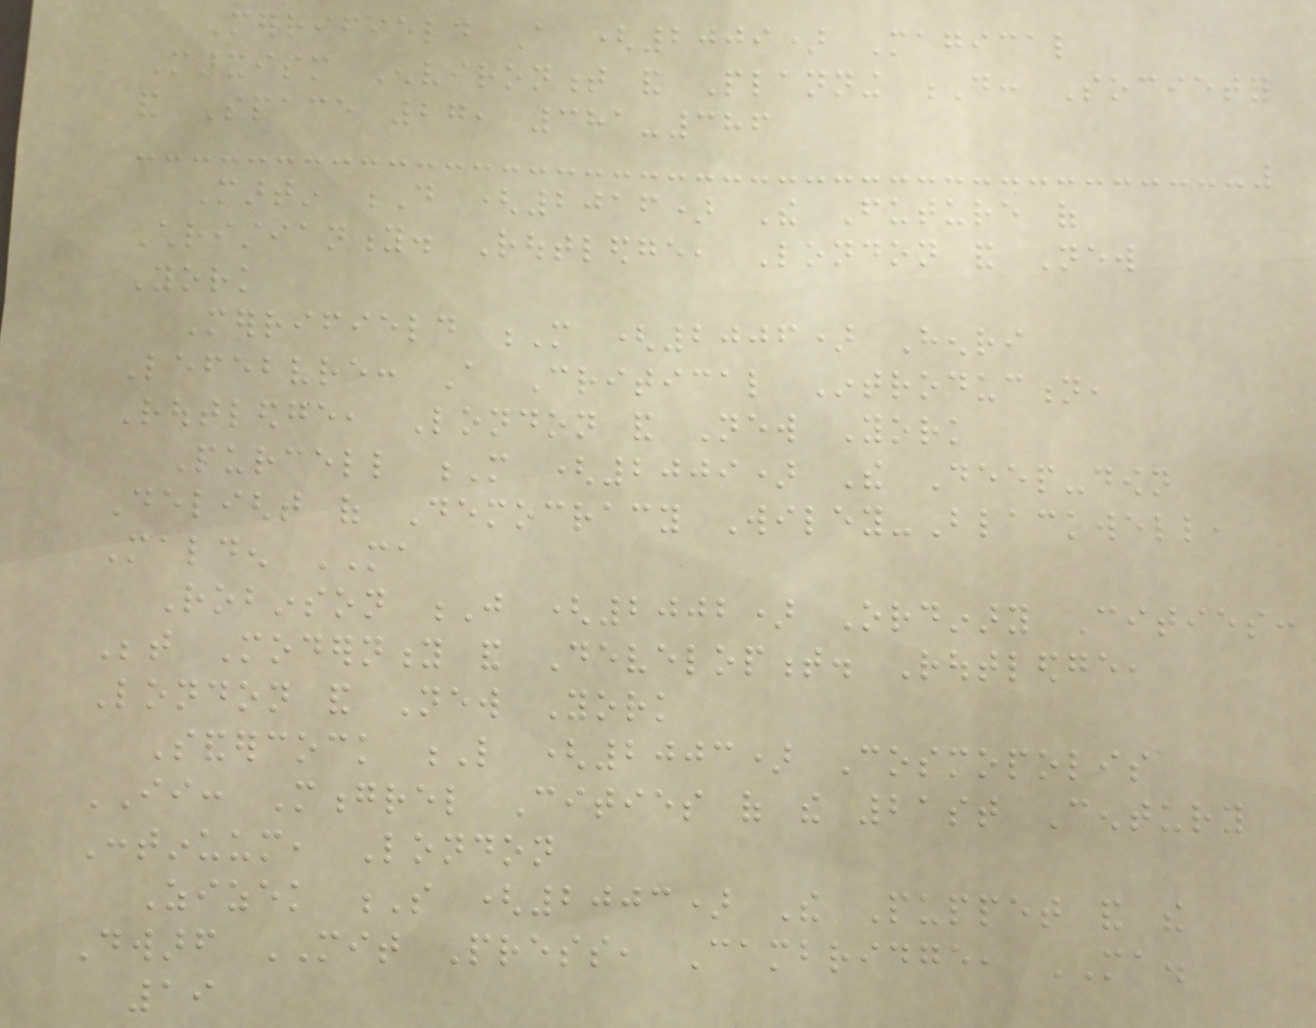Merrifield A (2009) Magical
Marxism Environment and Planning D: Society
and Space 27, 381-386
Martin D (2016) The Future of
Christianity. Routledge, London and New
York
Merrifield M (2006) Henri
Lefebvre: A Critical Introduction,
Routledge, London and New York
Purcell M (2009) The Deep-down
Delight of Democracy Wiley-Blackwell,
Malden MA
Robinson J (2002) Ordinary Cities:
Between Modernity and Development. Routledge,
London and New York
Sandercock L (2003) Cosmopolis
II: Mongrel Cities of the 21st Century
Continuum, London
Zizek S (2003) The Puppet and the
Dwarf MIT Press, Cambridge, MA.
19
